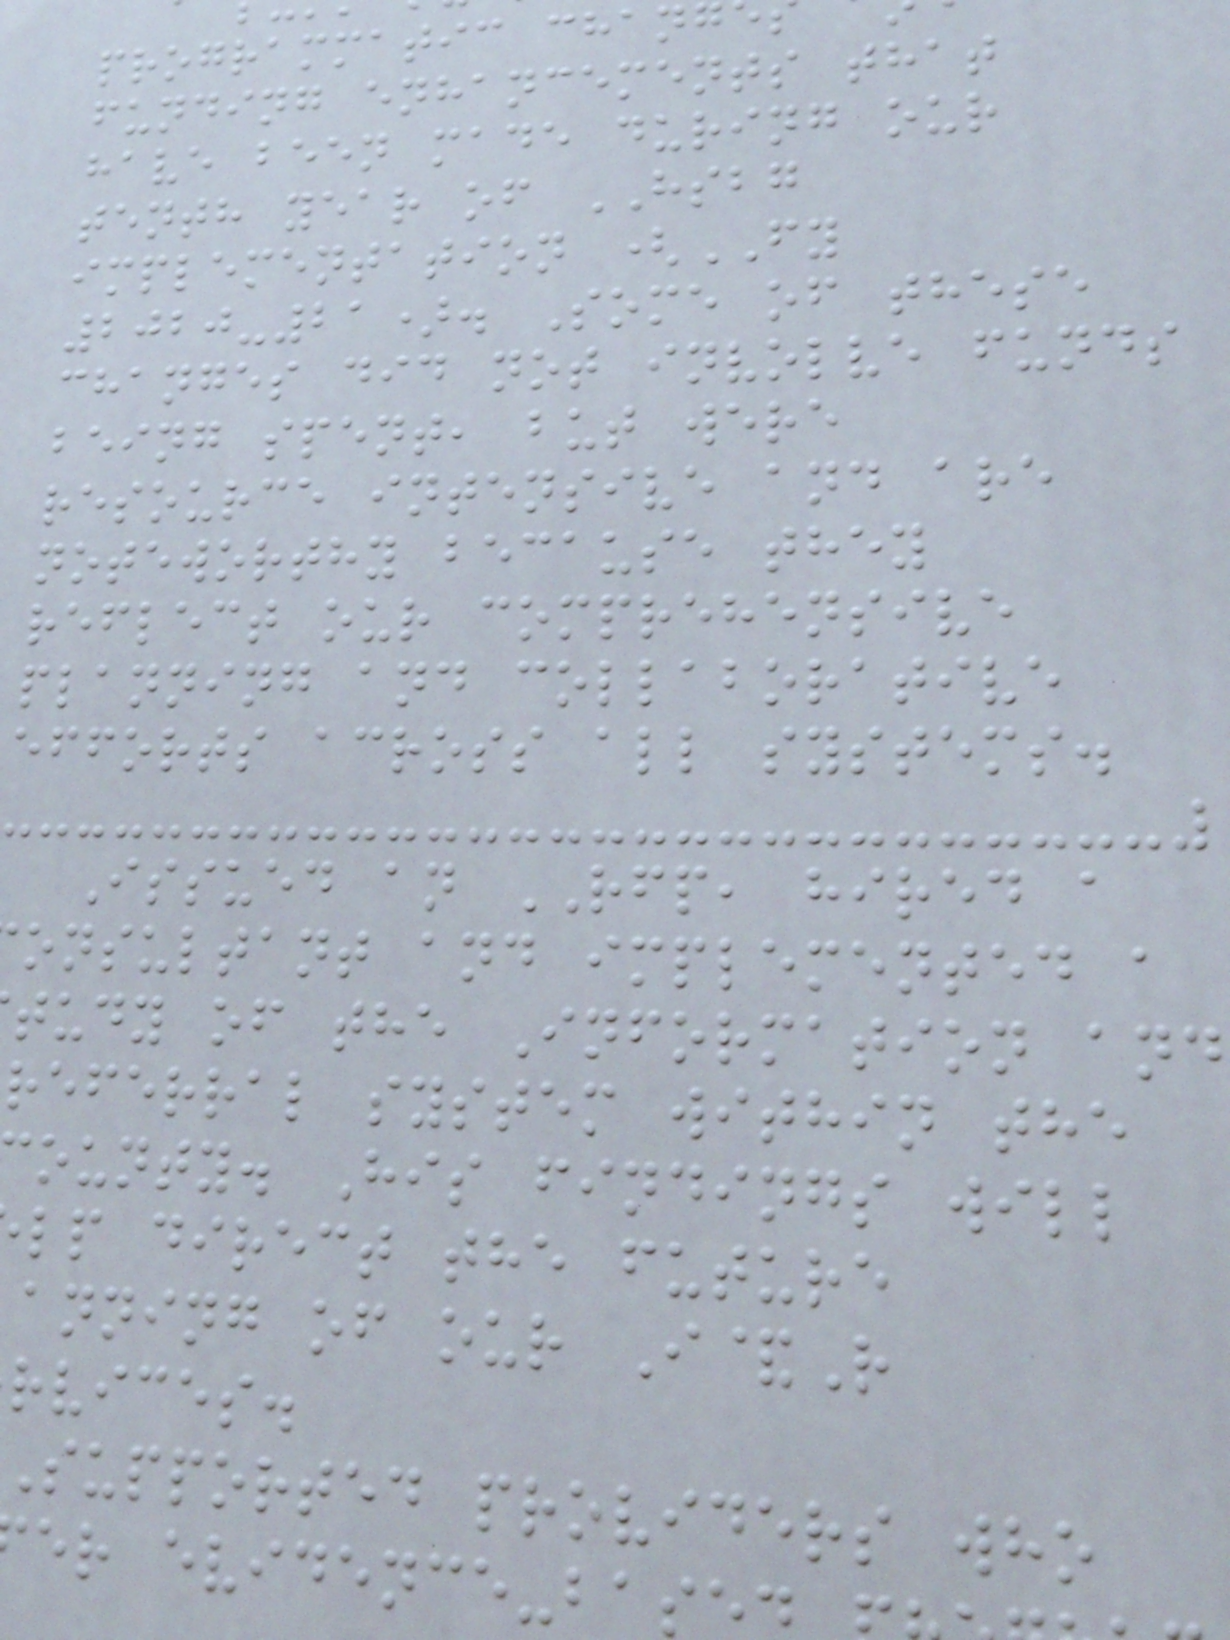programmatic chan
funding enhancements that
have been made during our
tenth year of HSBG
implementation (FY
2020-21). Some of these
changes did not involve funds
being spent, but were
resource intensive and are
noteworthy because they
reflect our comprehensive
planning and collaborative
efforts across all systems.
Issued an RFP, hired a
onsultant and implemented a
tudy of the Information and
referral system within the
ounty. His findings will
lp direct the future
anning of our I&R
rvices.
Supported providers who
er evidence-bas
